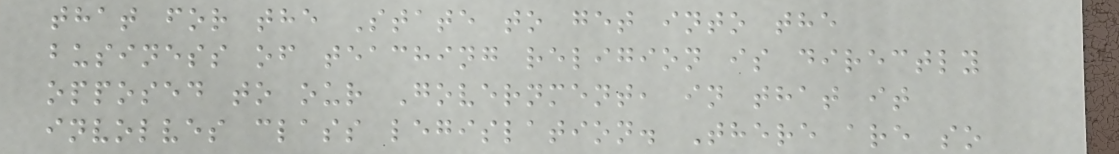that for the State to get into the
business of teaching religion is directly
opposed to our Government, in that it
involves class legislation. There are so
